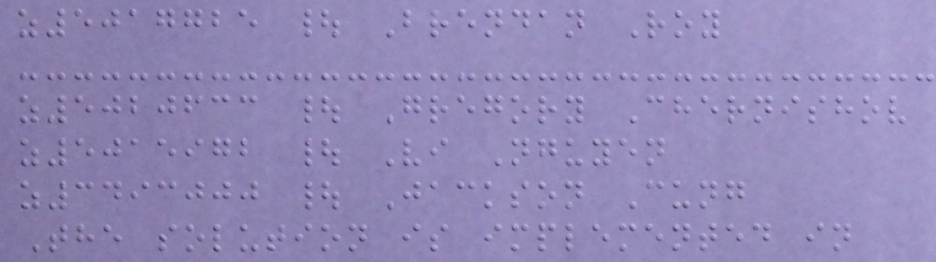z5017725 | Brendan Roy
z5020633 | Gregory Chernishov
z5015972 | Vi Nguyen
z3493000 | Jackson Cung
The solution is implemented in
